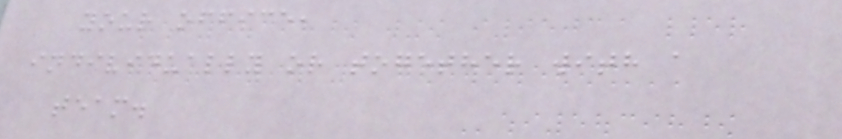your office,
individually or together with a
team.
